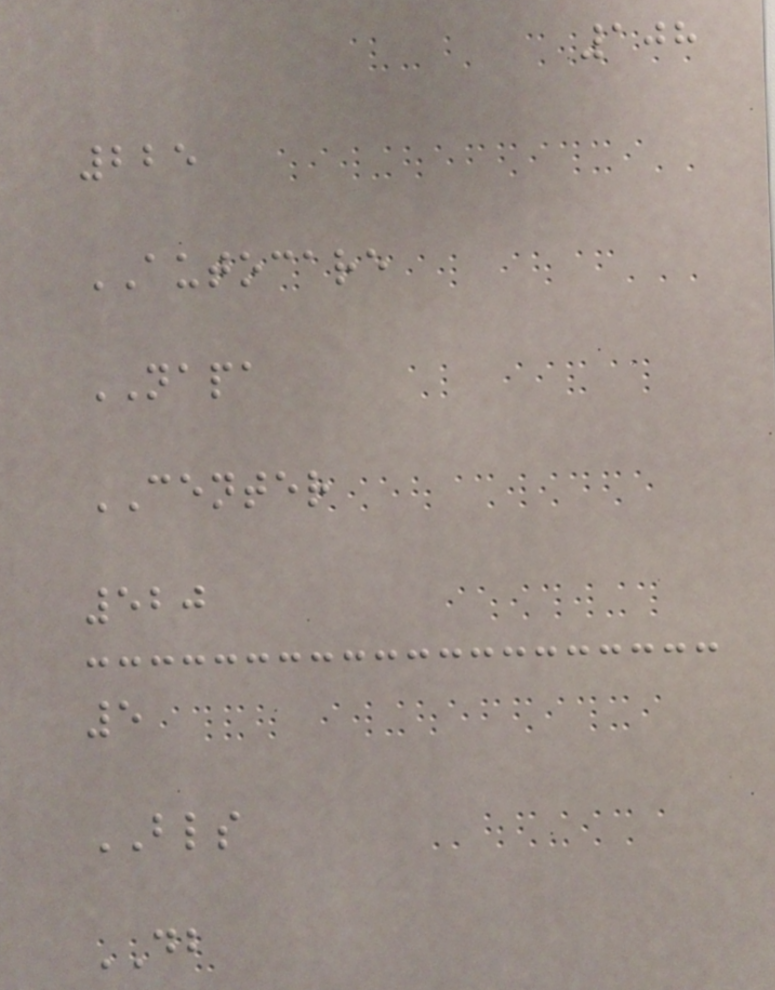108
225
AUTOCARE
NAPA
CENTER
520
5
BLS
DB
